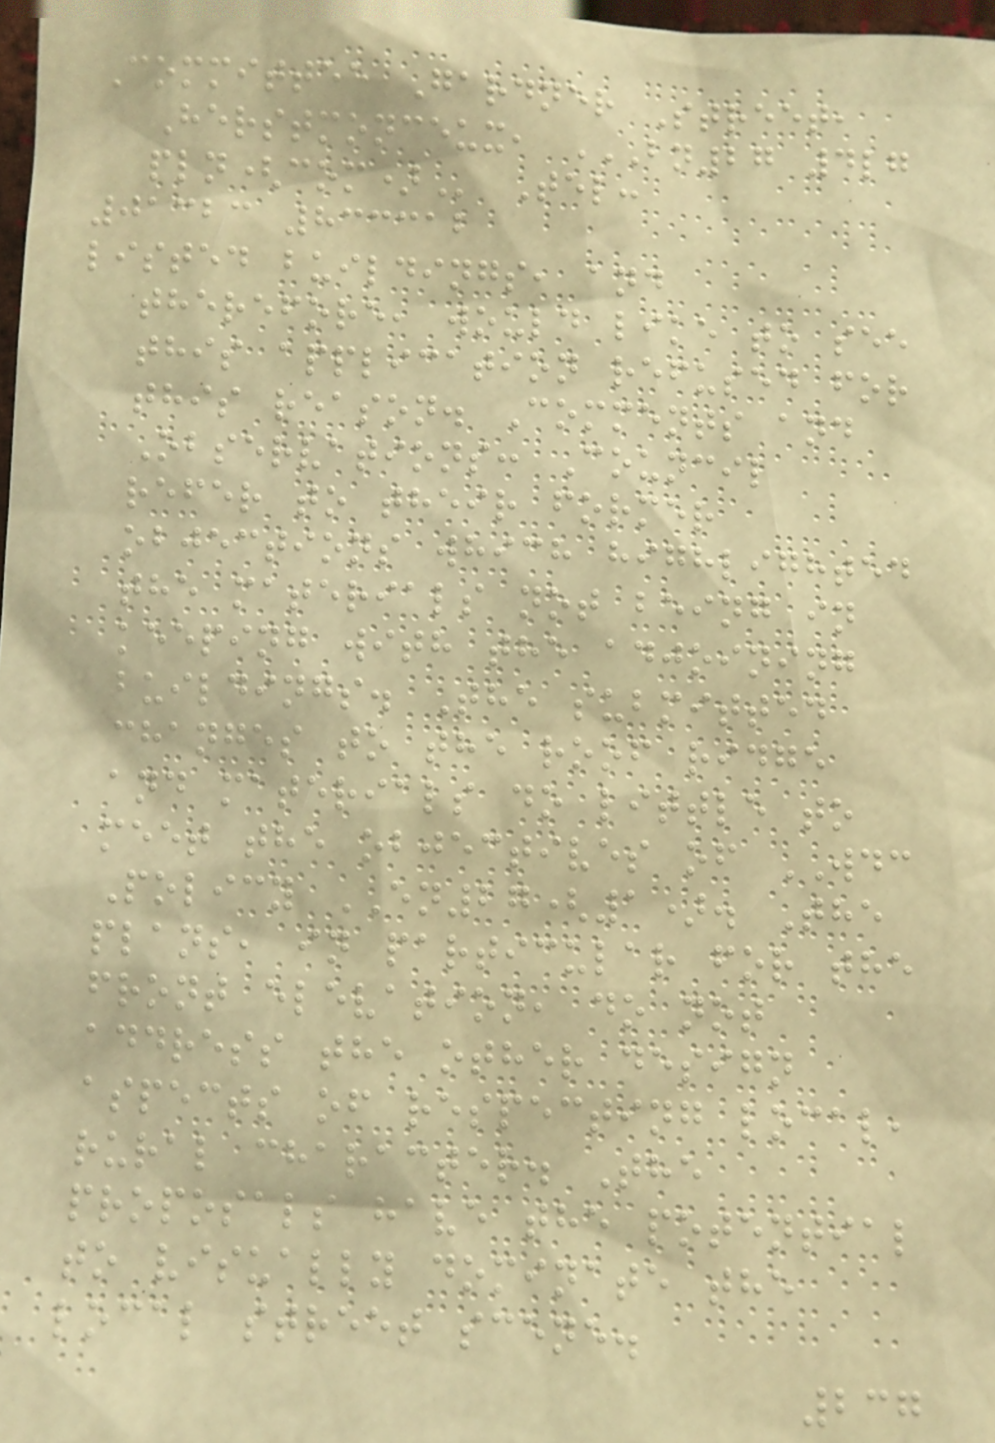Committee Gardner Street,
Herstmonceux, BN27 4LG
PLN(COM) Tel:
01323 833312
listed buildings, and
therefore, would like to see
this application refused for
this reason. Comments and
Observations: Council
refer to their former
objections which highlighted
the materials not being in
keeping with the adjoining
buildings. The submitted
changes to the roof ridge
and materials do little to
meet the objectives of WDC
Policy EN27(1). The
plans, in particular for the
front elevation, do not
address the other design
aspects of respecting local,
rural character. The
proposals have the potential
to visually dominate the
local street scene.
237
